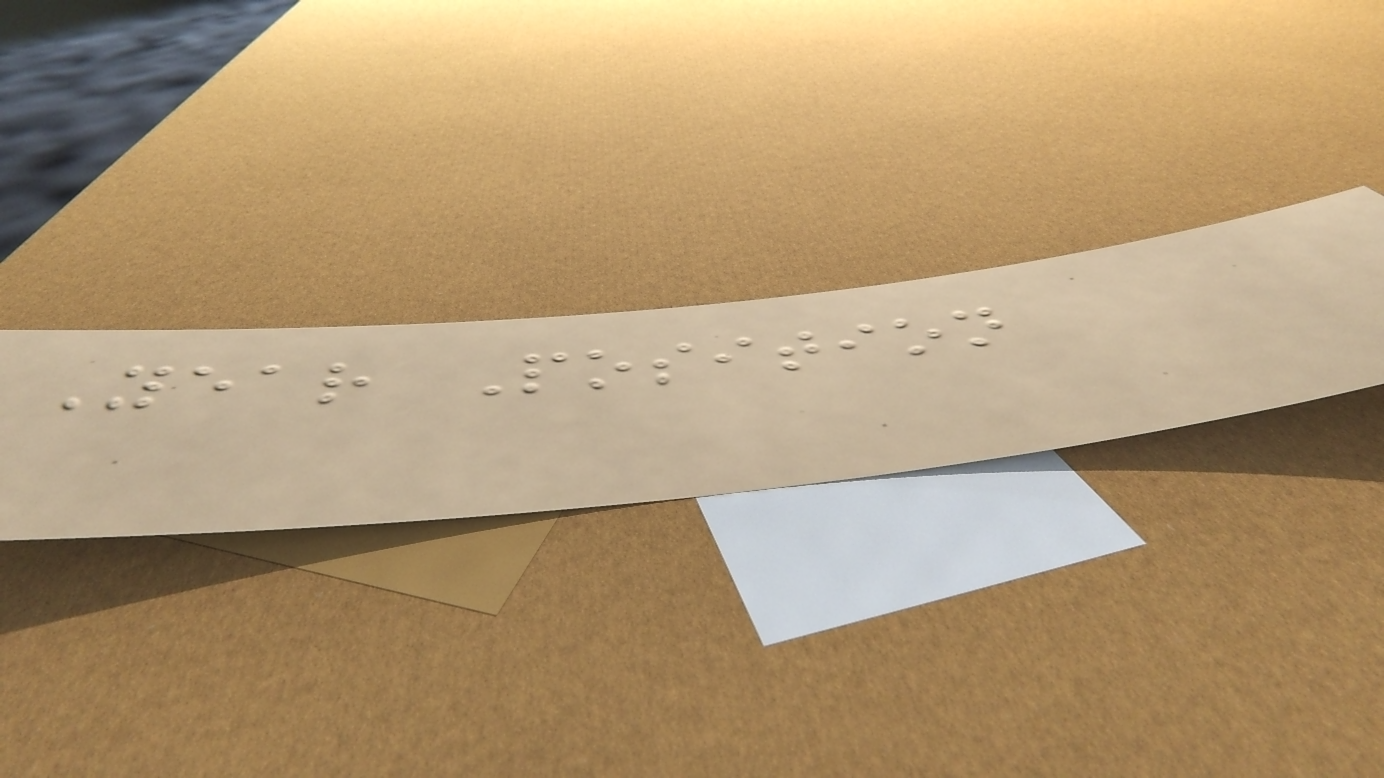Year Position
